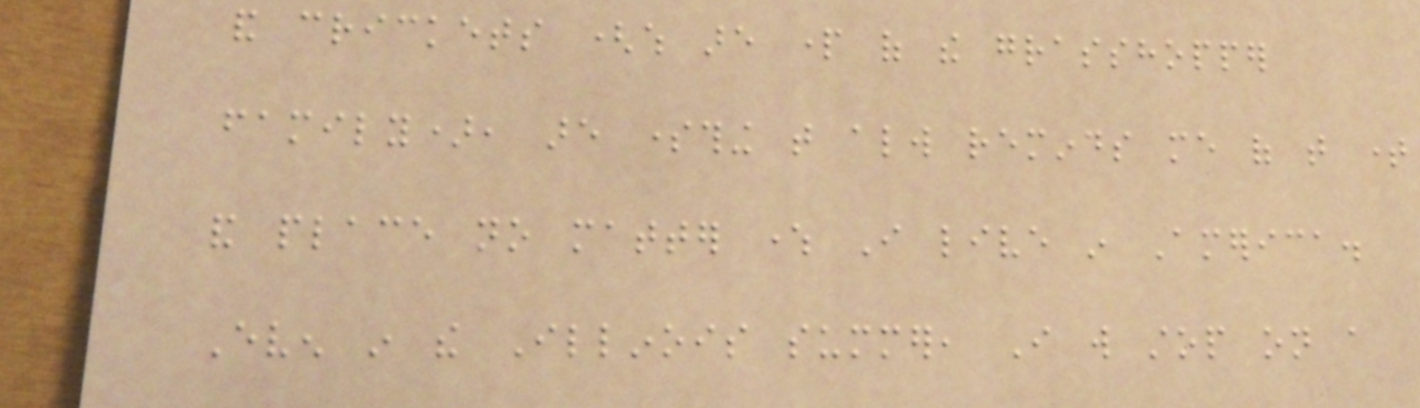and crickets (which are part of the grasshopper
family), are something that always reminds me of that time
and place no matter where I live in America.
Even in the Illinois summer, I will stop on a
